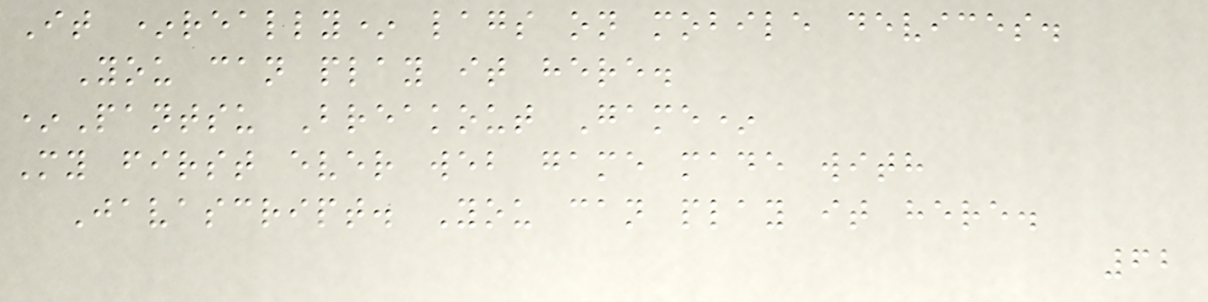It *really* lags on mobile devices.
You can play it here.
*Pantsu Breakout Game*
My first ever web game made with
Javascript. You can play it here.
62
